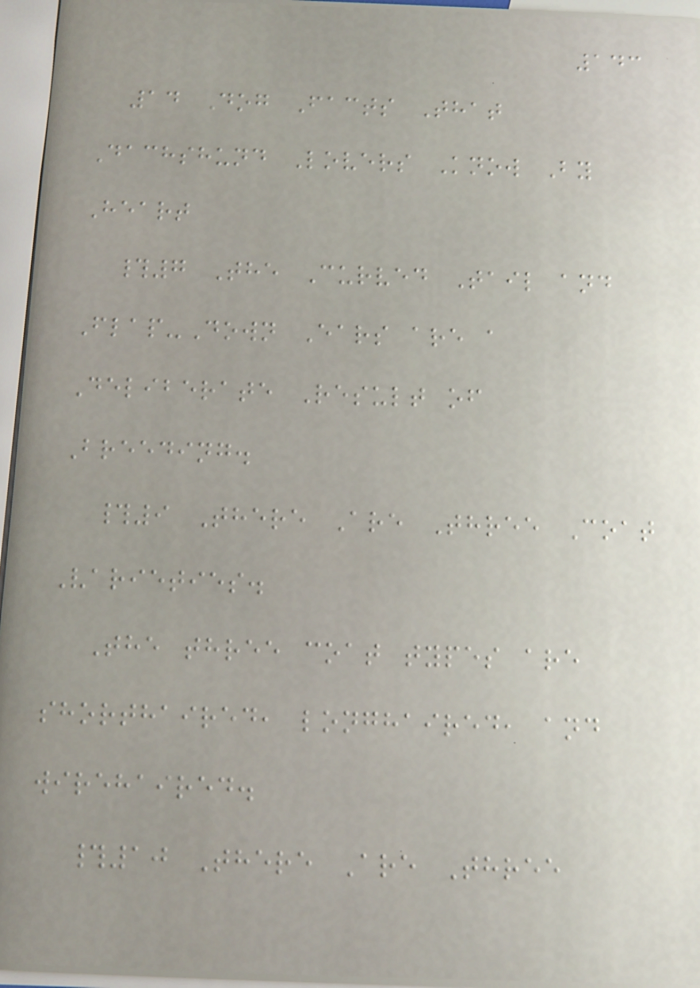143
14 Dog Facts That
Dachshund Lovers Know By
Heart
#7 The Curved Tail and
Flap-Down Ears are a
Deliberate Result of
Breeding.
#9 There Are Three Coat
Varieties.
The three coat types are
shorthaired, longhaired, and
wirehaired.
#10 There Are Three
